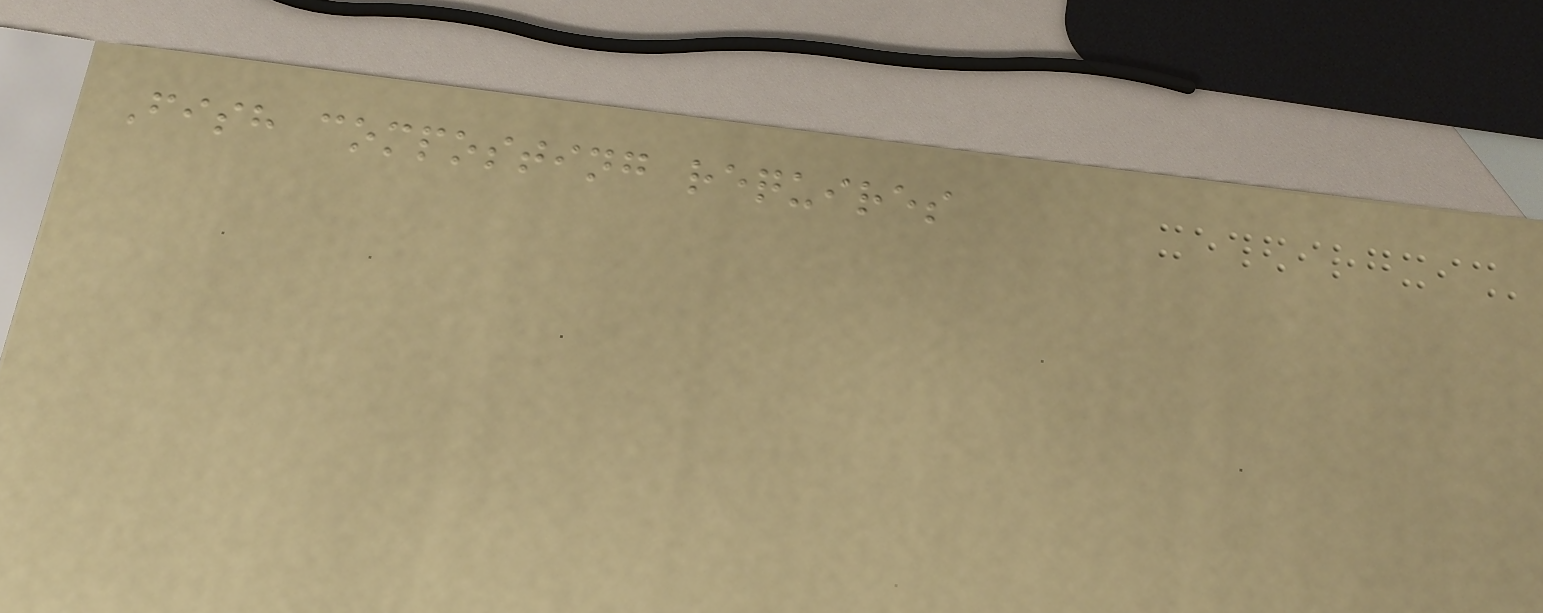Fish composting requires
